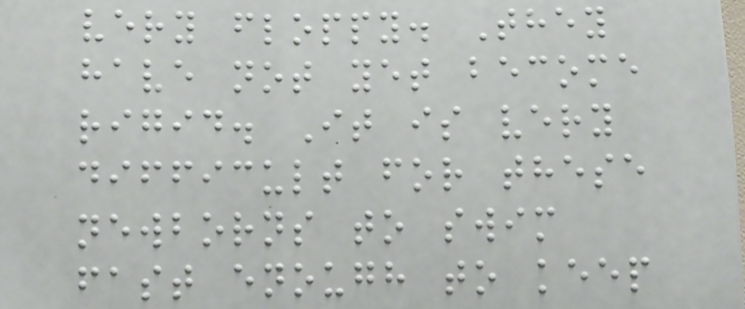very floppy. They
have not yet become
rigid. It is very
difficult for these
newborns to swim
fast enough to keep
